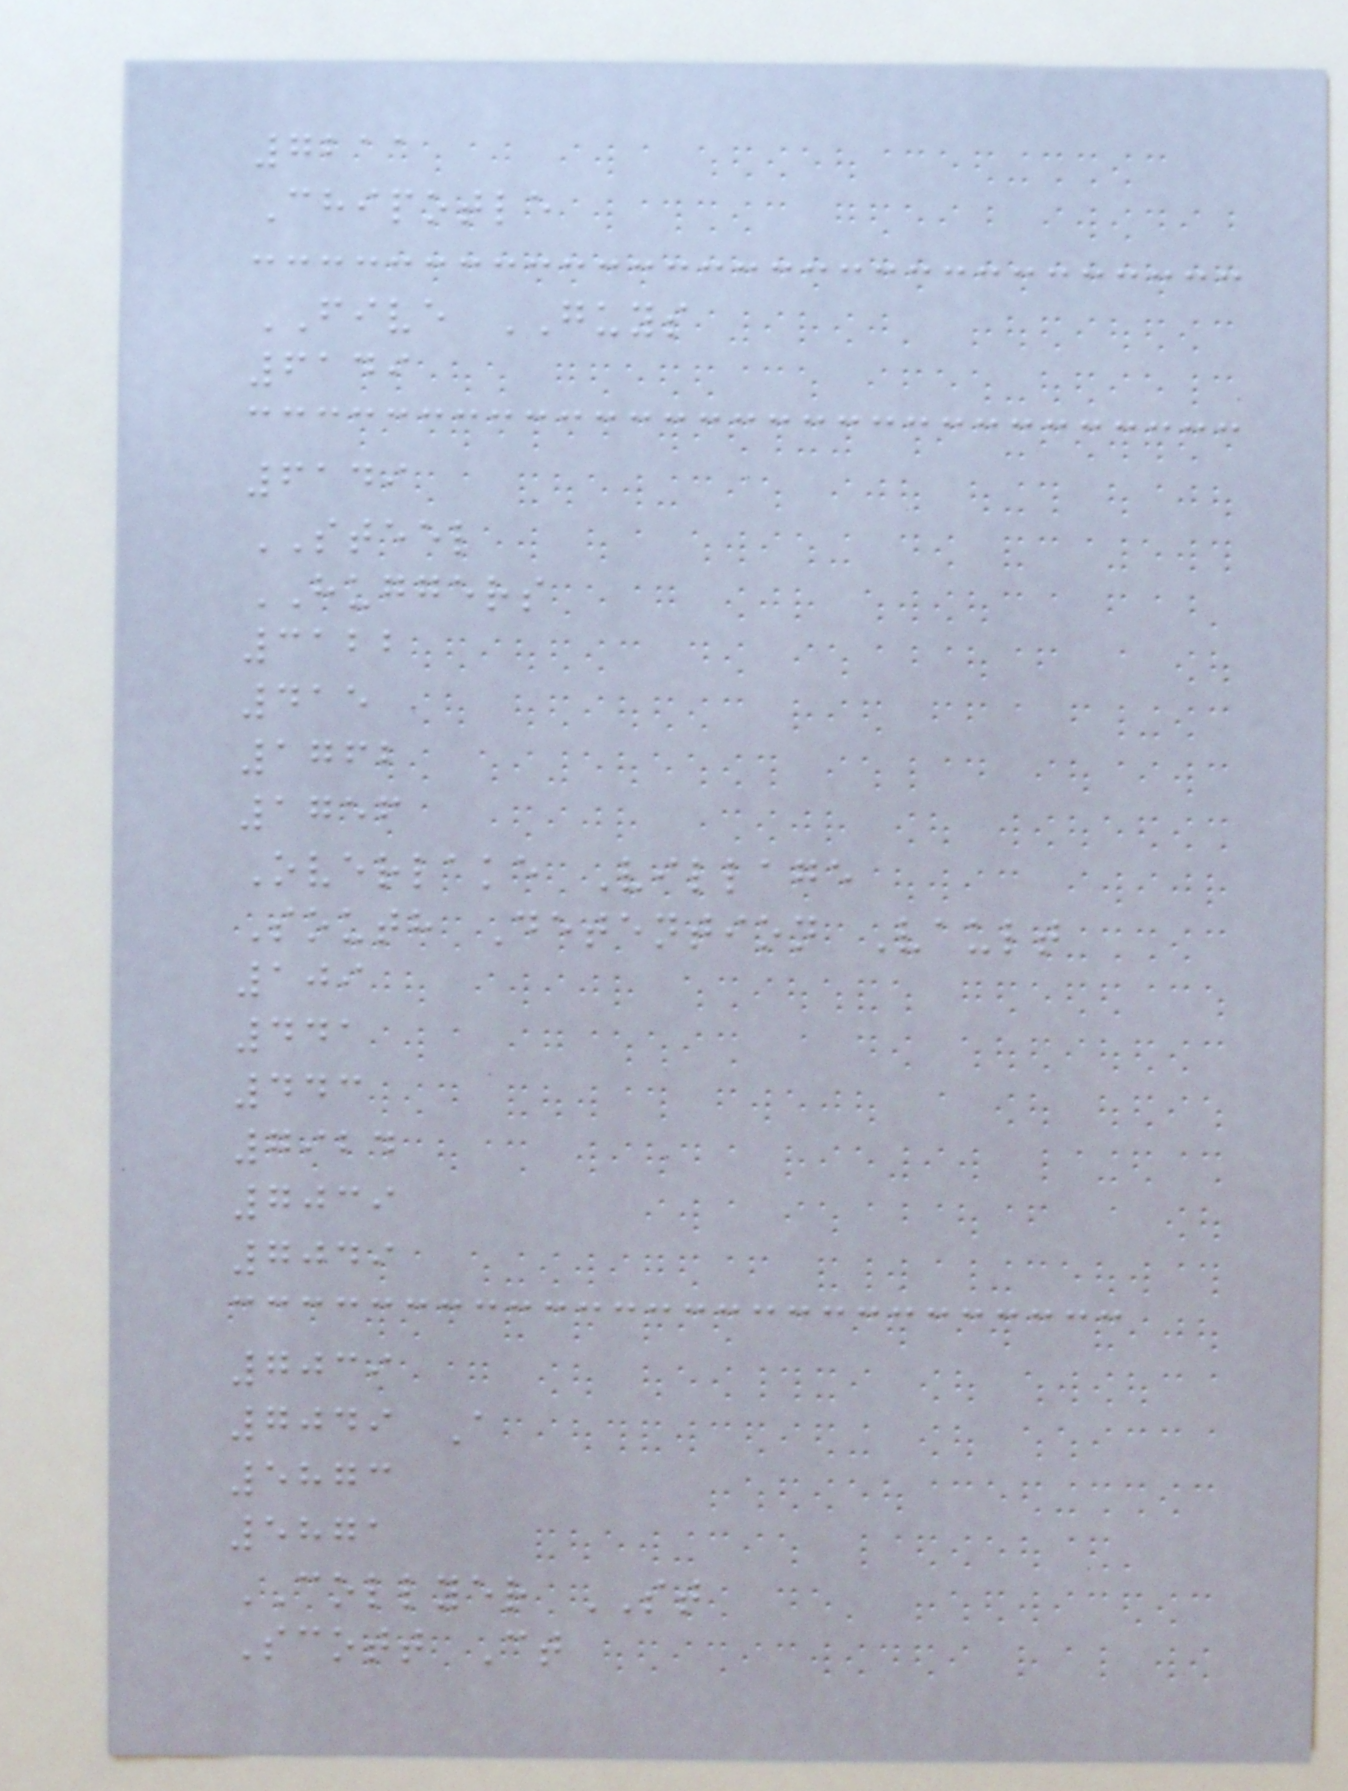7211
Chipotle
FIVE GUYS
6149
6149
STEEL
HUGGERS
3122
415
1762
1756
Overlake Village
South Detention Vault
109
441
443
7924
7039
7049
7039
7049 A
5873
5871
COLLYER ST
Scott Ct
